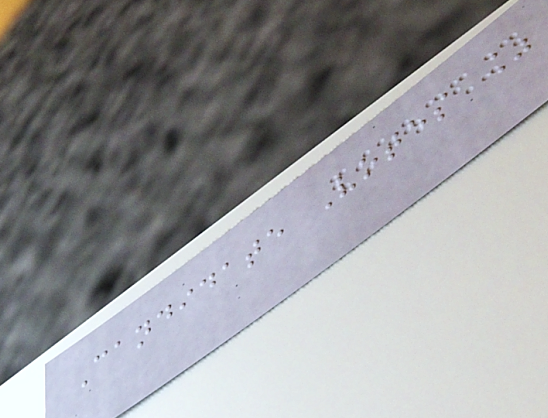Candidate Votes %
